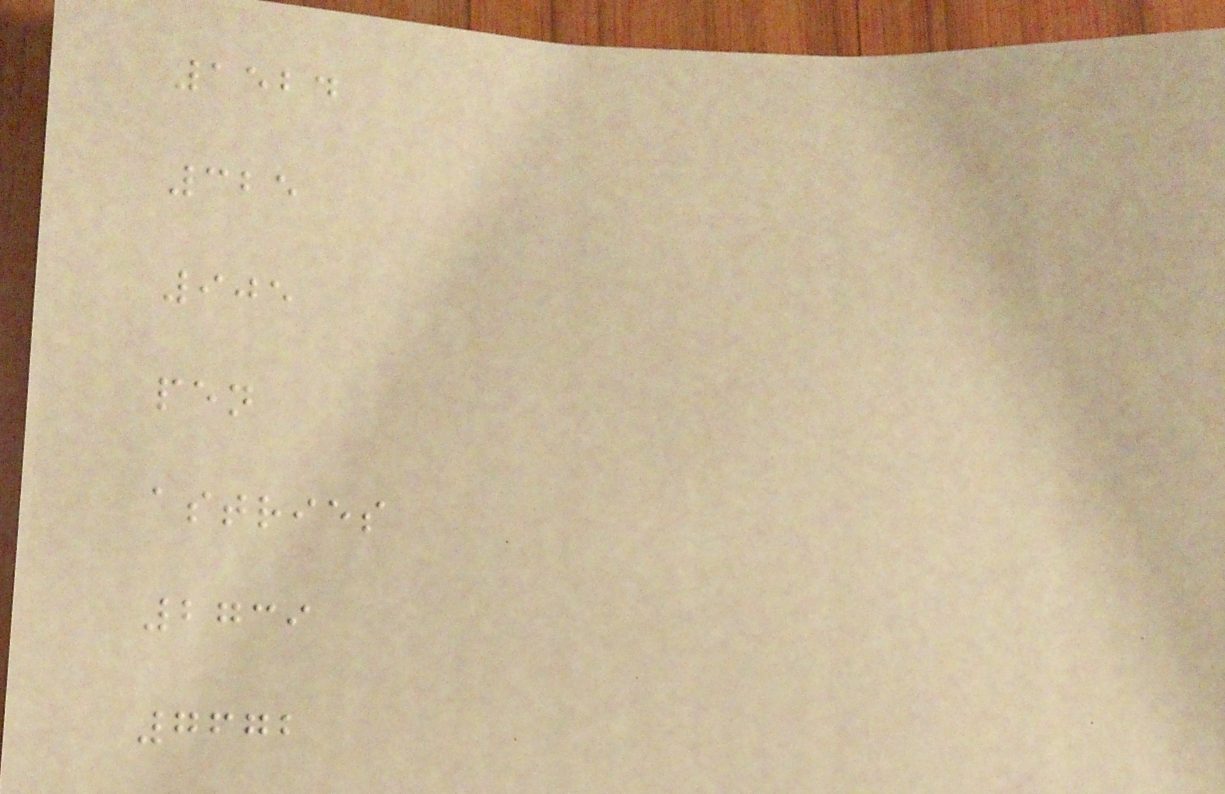1524
325
905
pen
astries
2739
7672
